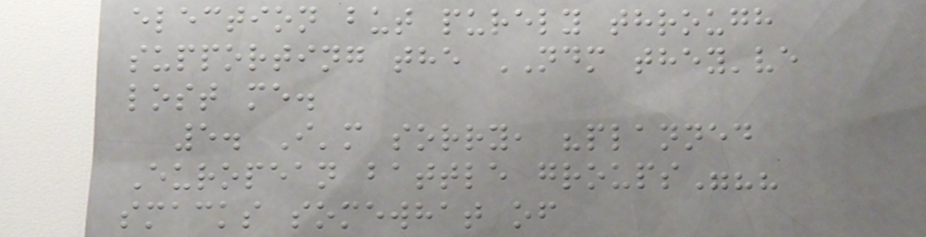election but purely through
supporting the NDM they've
lost me.
5. I'm sorry, "planned
European battle groups"??
smacks somewhat of
